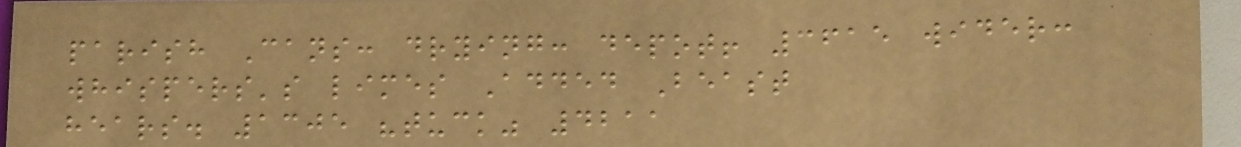parish Cans: drying: depot! 3615 wider:
whispers's limes Added Beast
hears. 1305 "tuck" 4211
